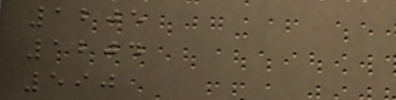1205
1204
590
